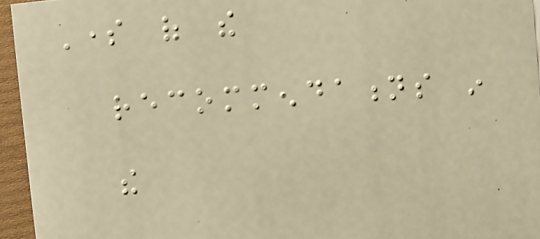Some of the
recommendations in
the
